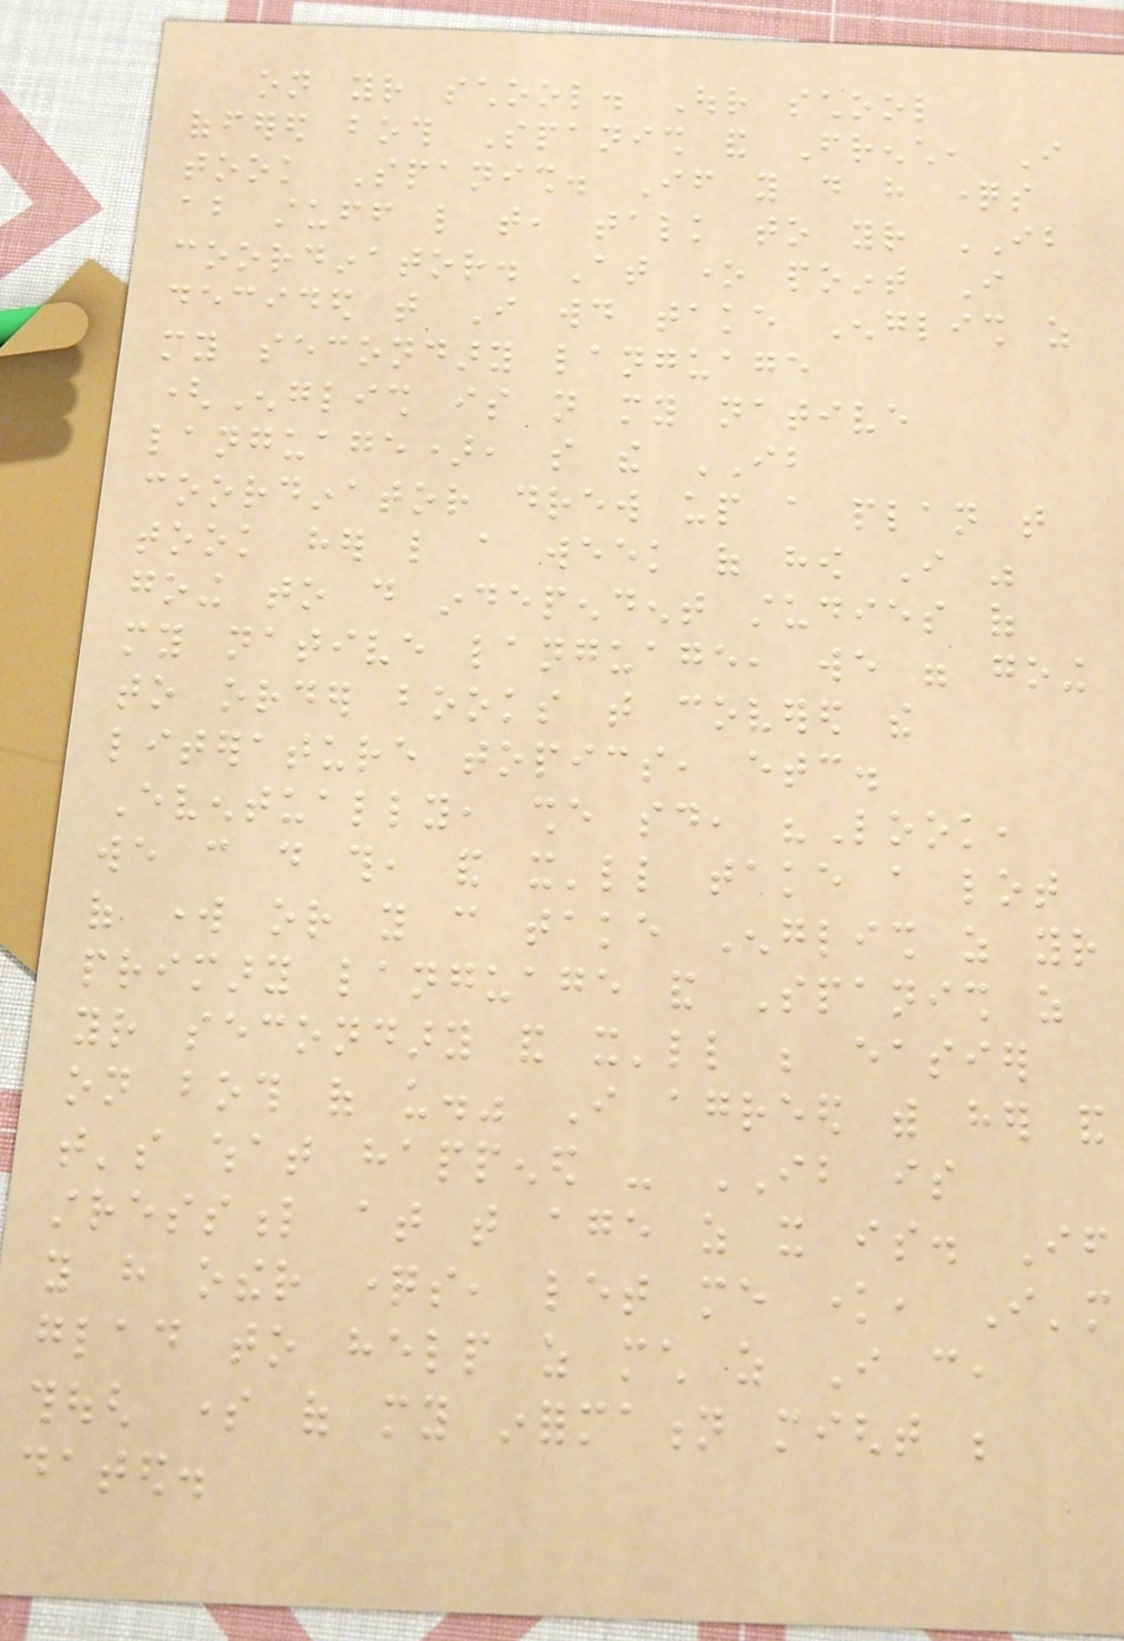on your school. Our school
offered both Spanish and French, I
took Spanish. If you do have questions
about stuff like that, talk to your IB
coordinator. At one point I
decided that I would take English as
my secondary language
(English is not my native
language), so the IB
coordinator drew up a plan that
took her like a week of how I was
going to do independent studies of
my native language, we were going
to order books that covered the
literature topics, etc.
Eventually, she said, "Look,
we can do this, and it'll take a lot
of work or you can take English as your
primary language and Spanish as
your secondary and it'll be easier
on both of us." I agreed with her and
that's what happened - IB is
stressful at that age as it is. If
you have other questions, let me know, I'm
glad to help as much as I can,
though some of my information might be
dated.
